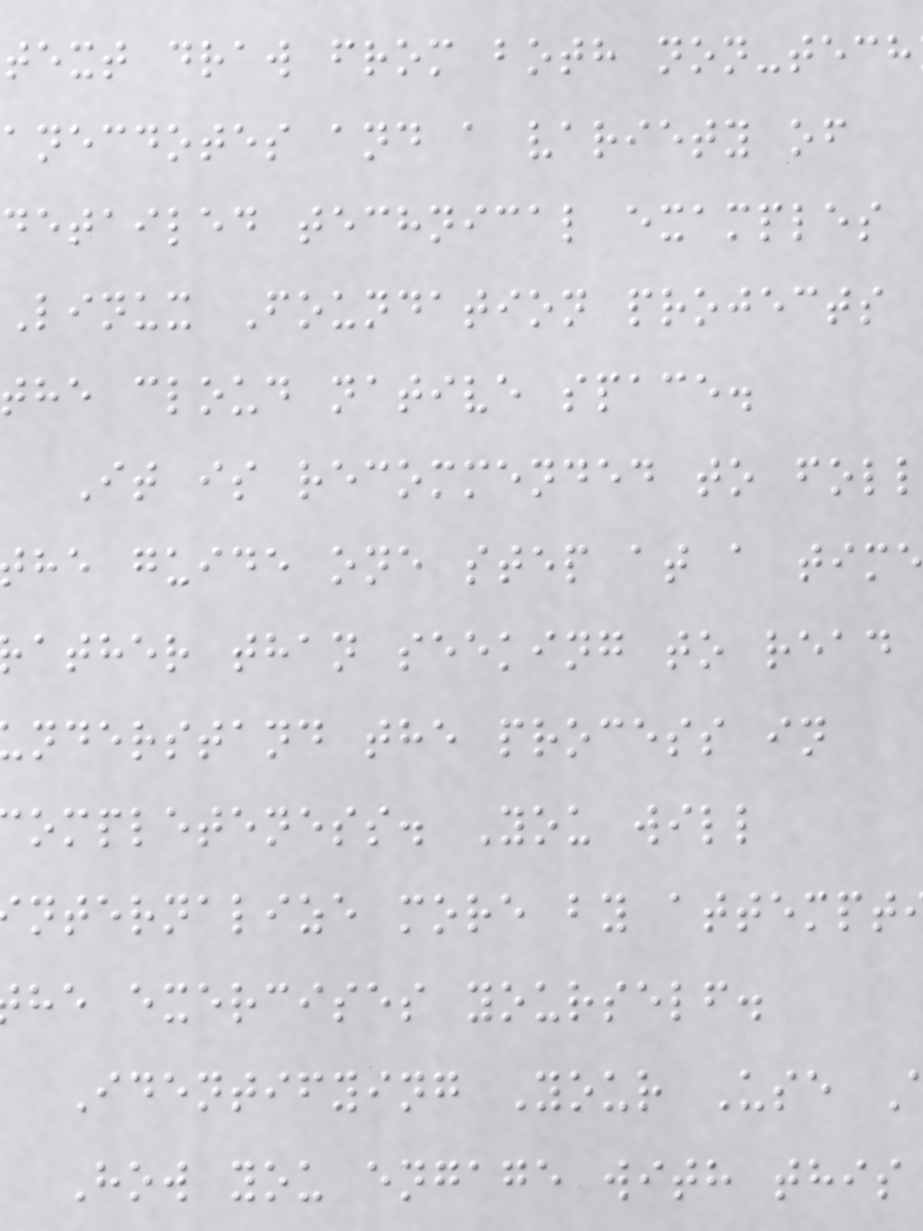text draw from both non-tech
anecdotes and a variety of
detailed technical examples
Linux Foundation projects
the cloud native space.
It is recommended to foll
he guide one step at a time
ather than seeking to read
nderstand the process in
ompleteness. You will
nternalize more by attempt
he exercises yourself.
Identifying Your Use
How you engage with this
